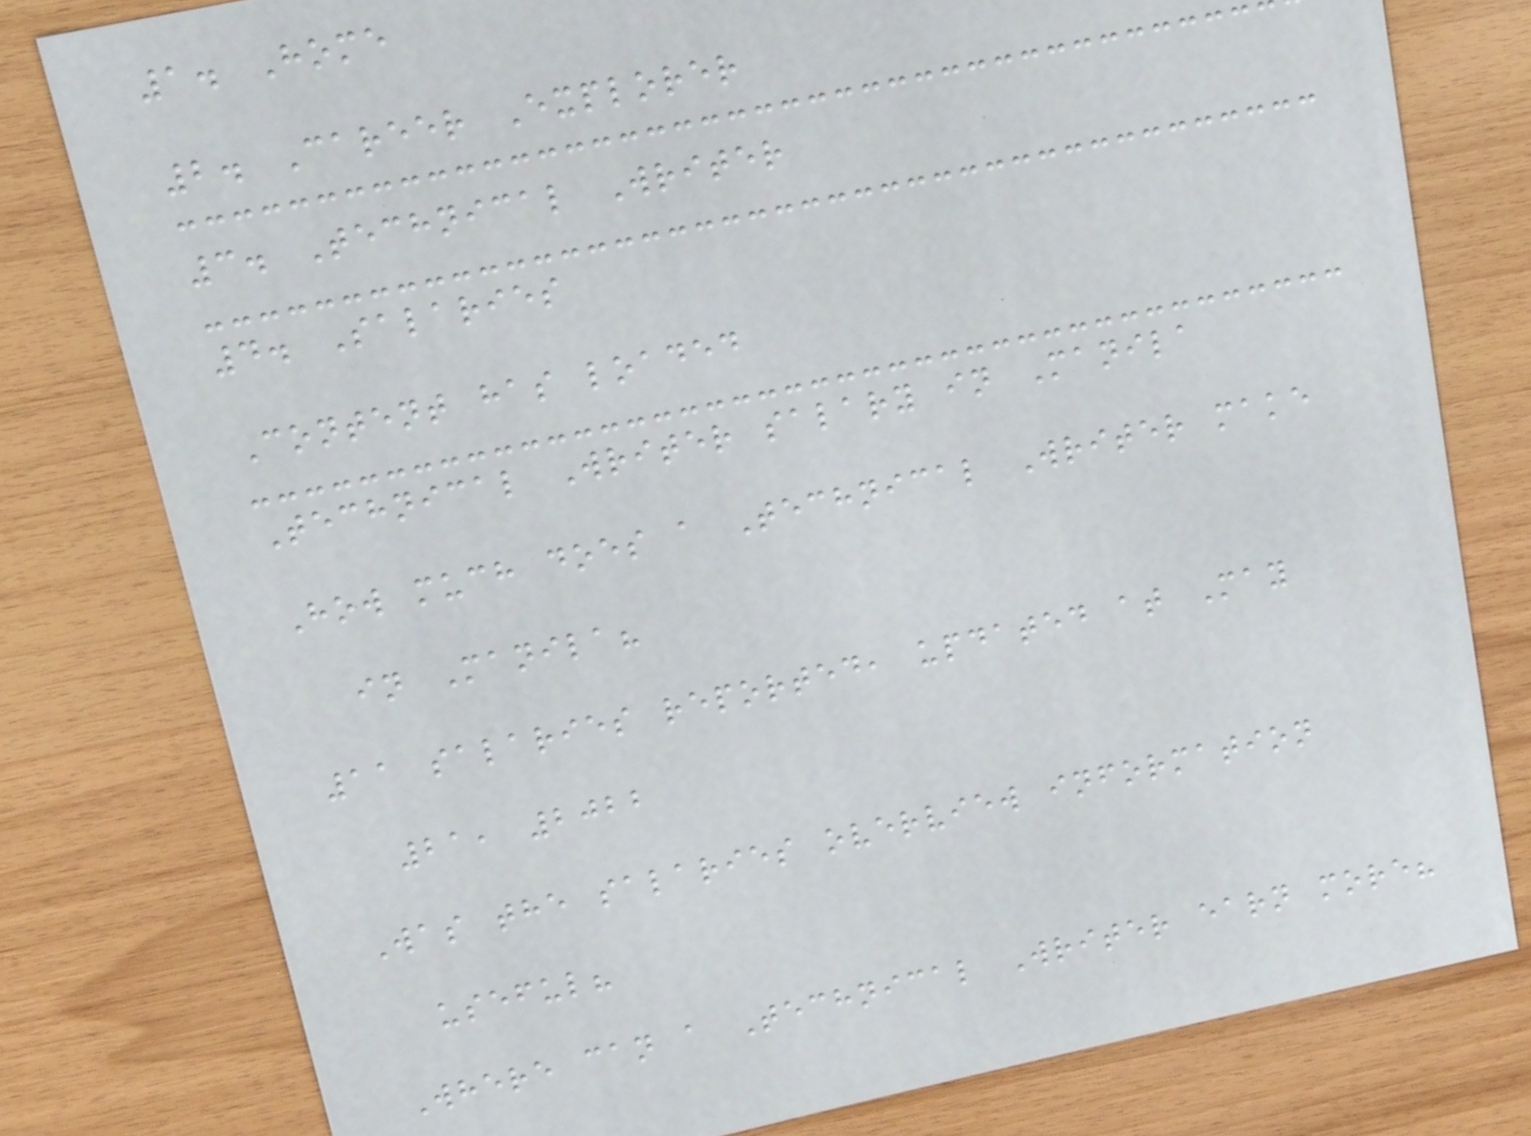1. Home
2. Career Explorer
3. Technical Writer
4. Salaries
Content has loaded
Technical Writer salary in Manila
How much does a Technical Writer make
in Manila?
11 salaries reported, updated at May
21, 2022
Was the salaries overview information
useful?
Where can a Technical Writer earn more?
